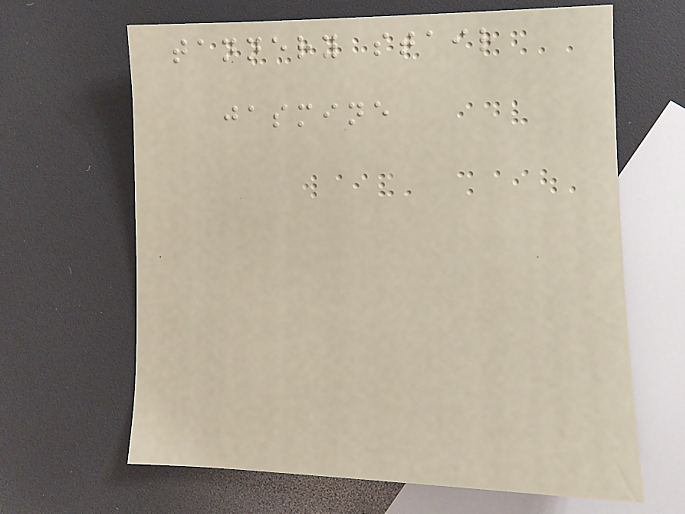tannery stair
jasmine
